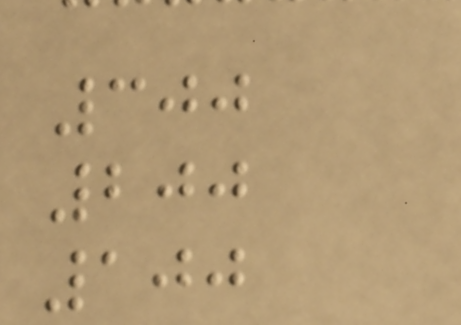300
200
100
